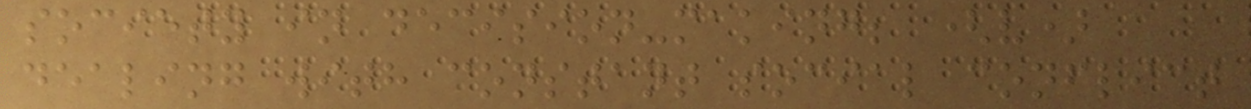society in decision-making; (v)
dealing with constant social conflict
